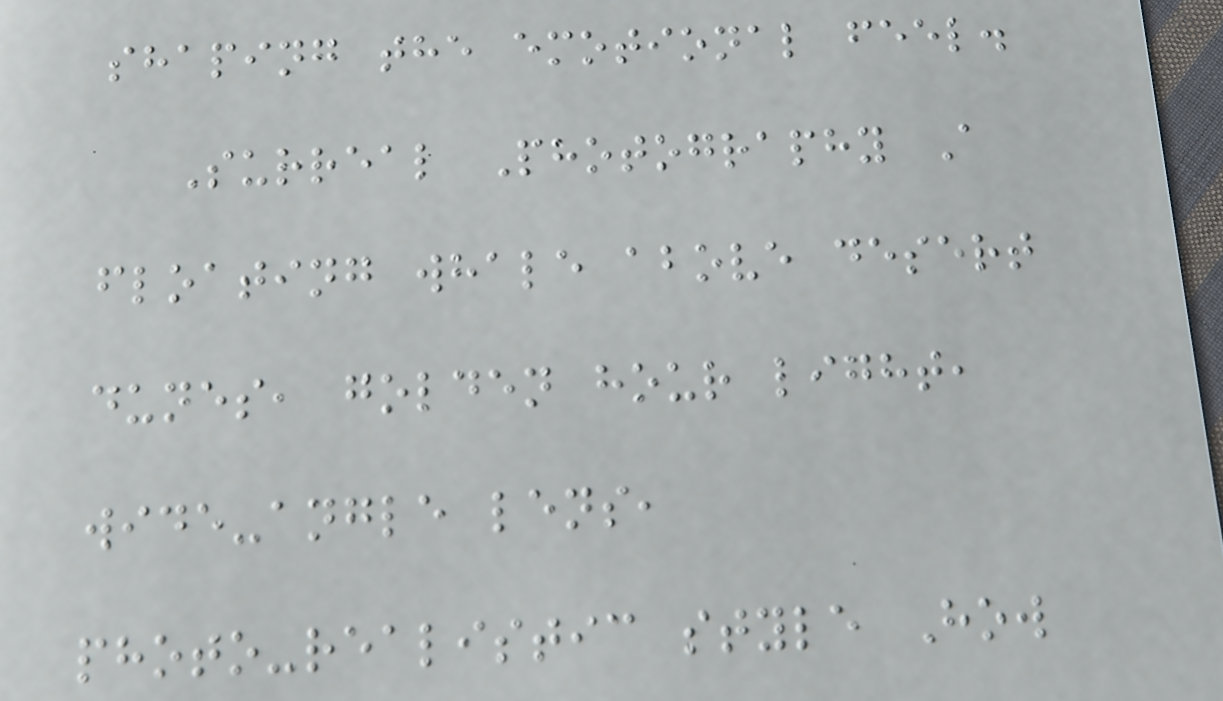shaping the emotional feel.
Surreal Photography A
floating whale above desert
dunes, golden hour light,
wide-angle lens,
photo-realistic style How
